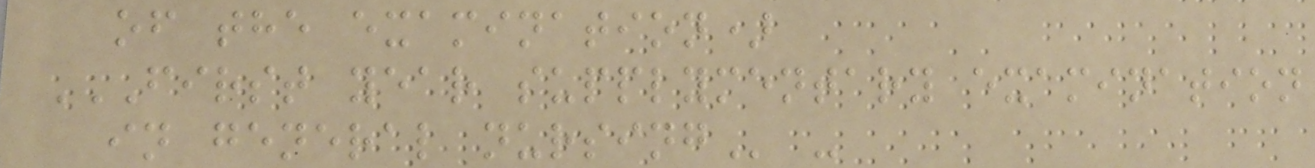of the examination)
FIRST YEAR SUPPLYMENTARY EXAMINATION
IN GENERAL NURSING -
